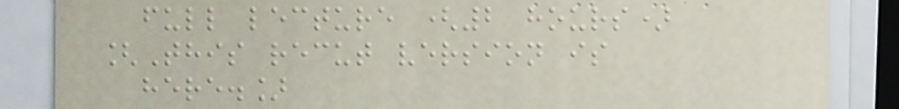full lecture (2 hours)
[This recut version is
here.]
